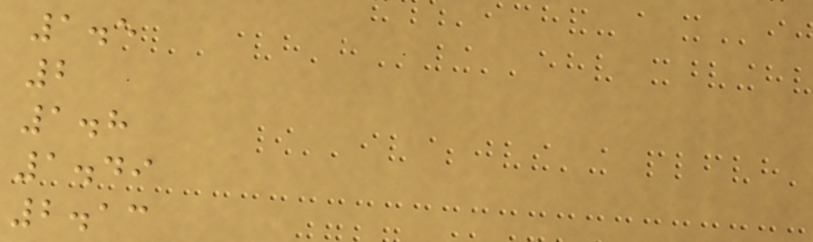1.5
2
1.8
1.49
2.13
